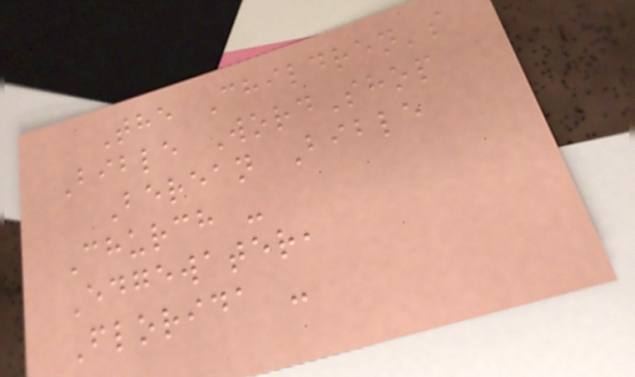The Children's
Bible WordShop
Berean Bible
Church -
Edgewater,
Florida -
